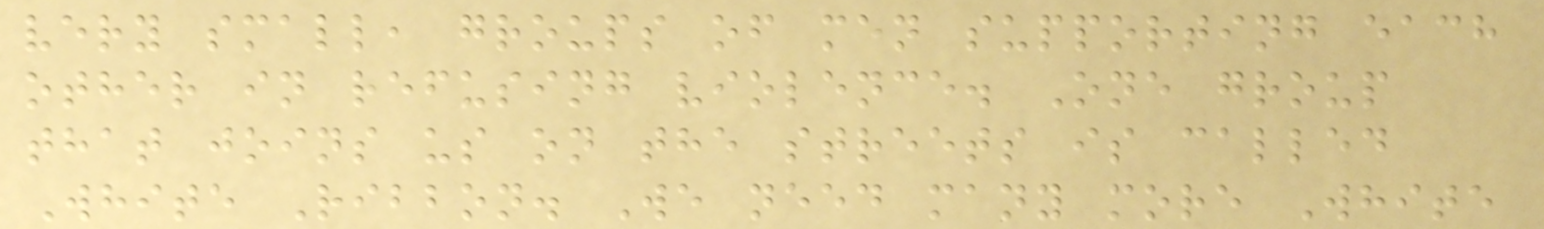very small, groups of men supporting each
other in refusing violence. One group
that joins us on the streets is called
White Ribbon. We need many more White
